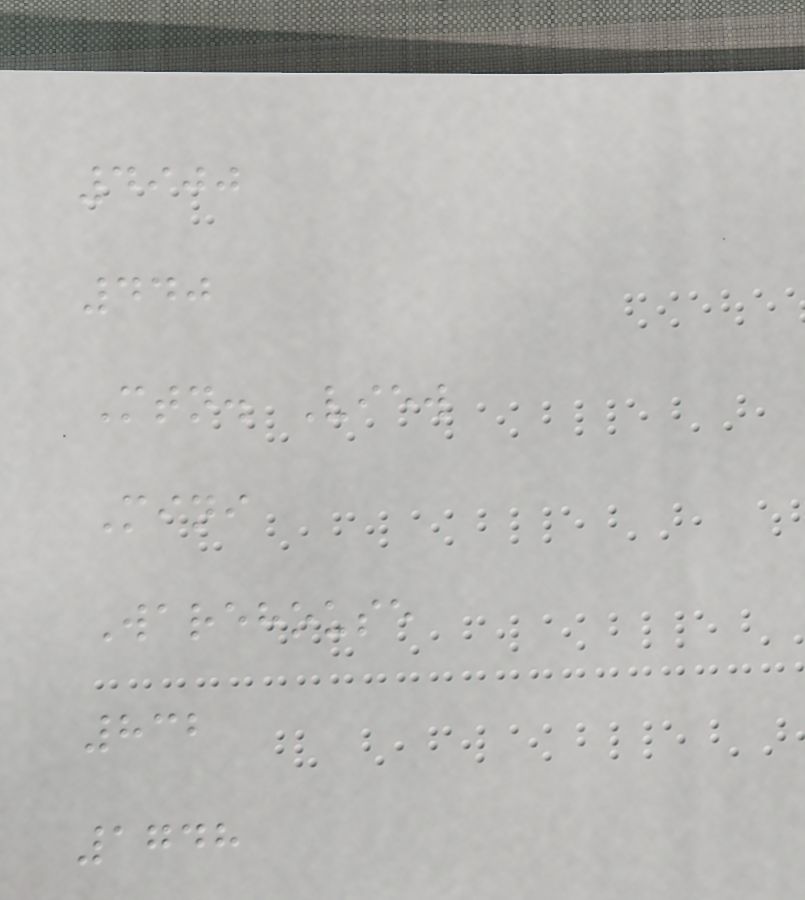4900
440
Mtn. View
Mini
Warehouse
832
1748
